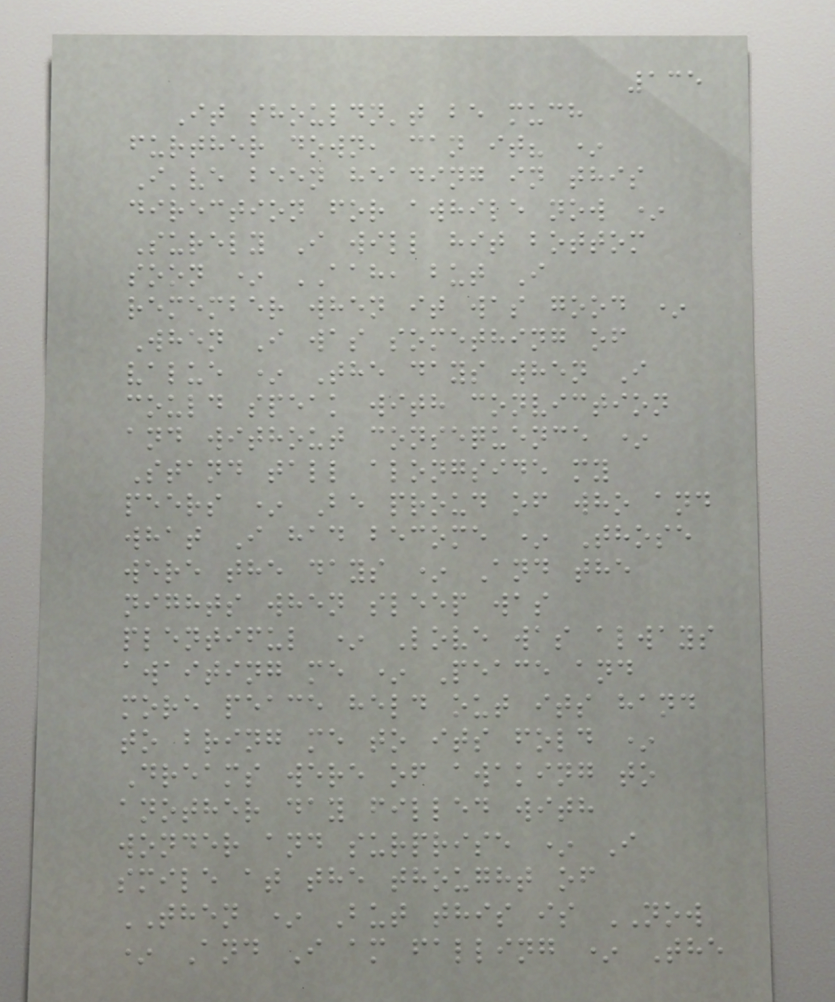135
It shouldn't be much
further down, can it? *
I've been heading in this
direction for awhile now *
Surely I will hit bottom
soon * AAH, but I
remember when it was good *
When I was something of
value * The days when I
could speak with conviction
and without consequence *
Stand tall alongside my
peers * Be proud of who and
what I had become * Those
were the days * And the
nights when sleep was
plentiful * Love was always
awaiting me * Peace and
more peace held out its hand
to bring me to its fold *
Dreams were of awaking to
another day filled with
wonder and surprise * I
smile at the thought of
THEN * But this is NOW
* And I am falling * The
